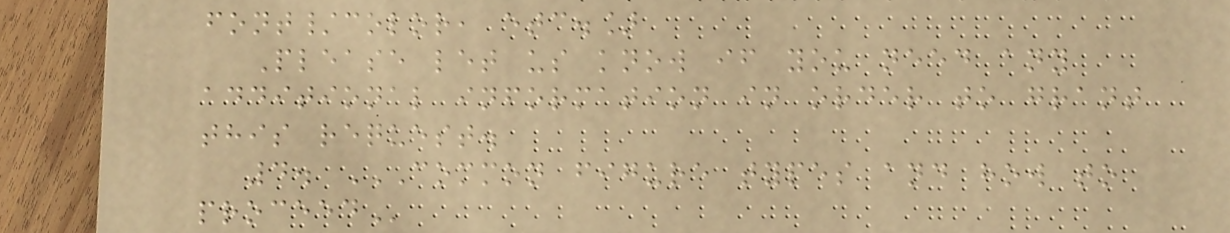font/color, etc.]
Please let us know if you need any
additional information in order to grant
this request.
4. COMMON FIGURE TYPES AND HOW TO
PROCEED
